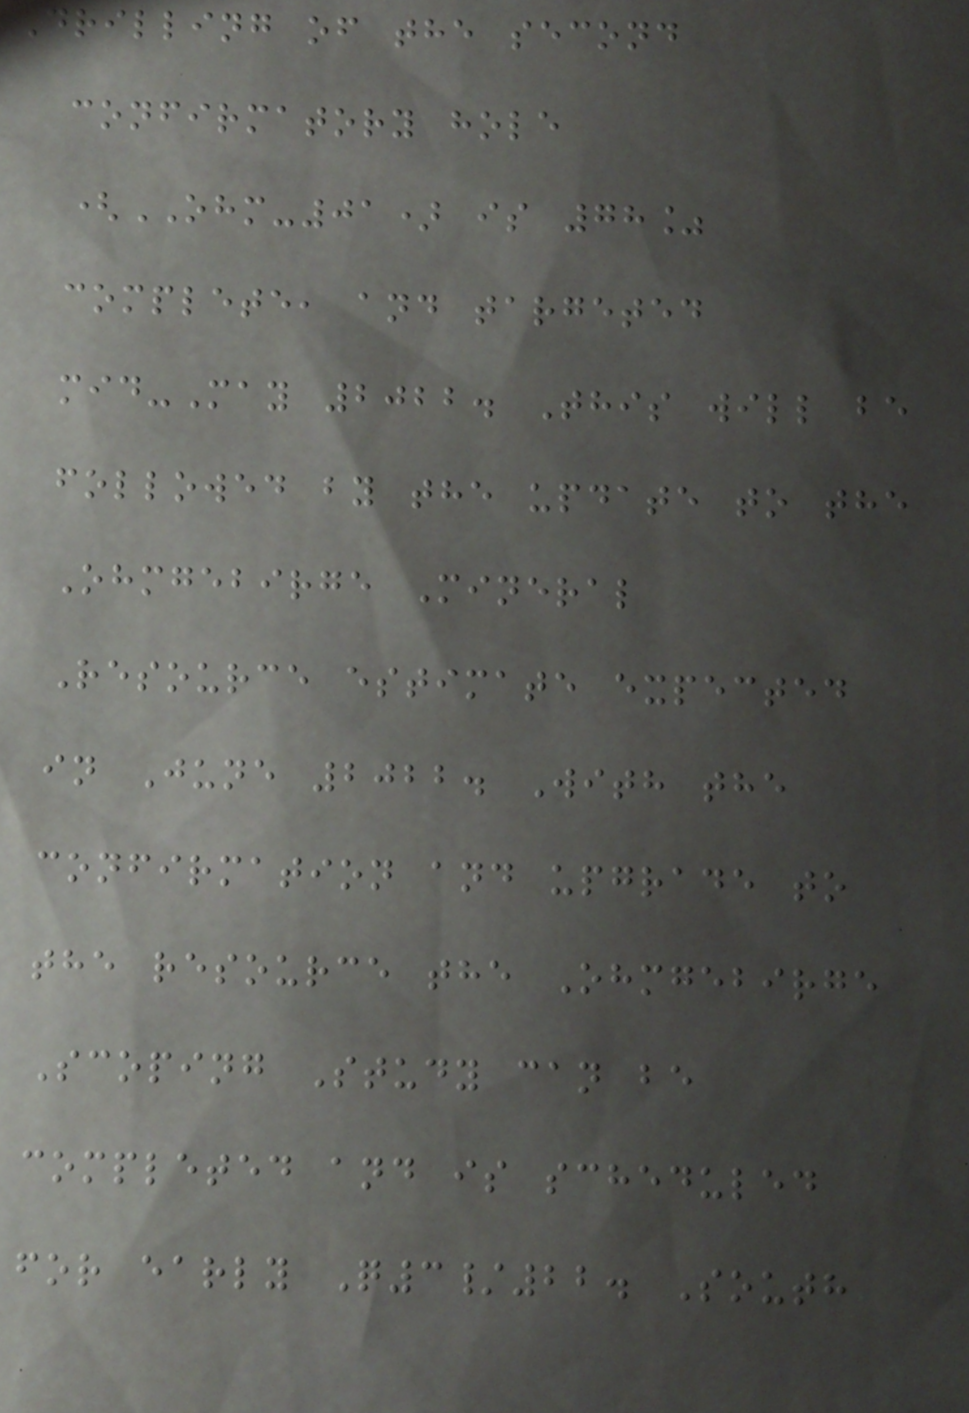Drilling of the second
confirmatory hole
(OHM-01) is 78%
complete, and targeted
mid-May 2022. This will be
followed by the update to the
Ohmgebirge Mineral
Resource estimate expected
in June 2022. With the
confirmation and upgrade to
the resource the Ohmgebirge
Scoping Study can be
completed and is scheduled
for early Q3/22. South
